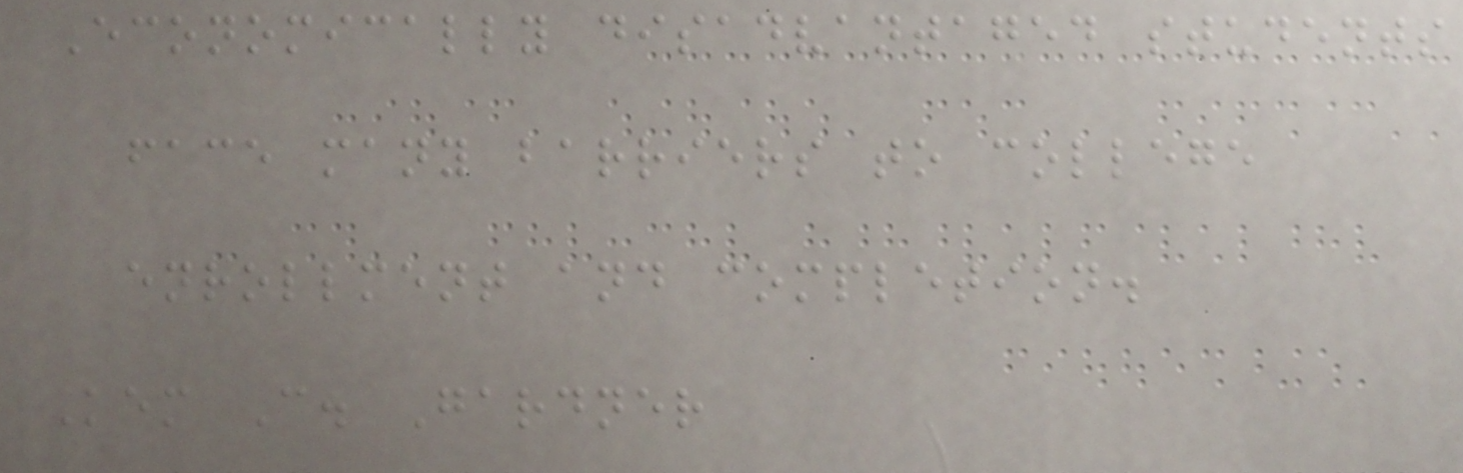Economically disadvantaged students
face many barriers to college
enrollment and completion.
Kem C. Gardner
